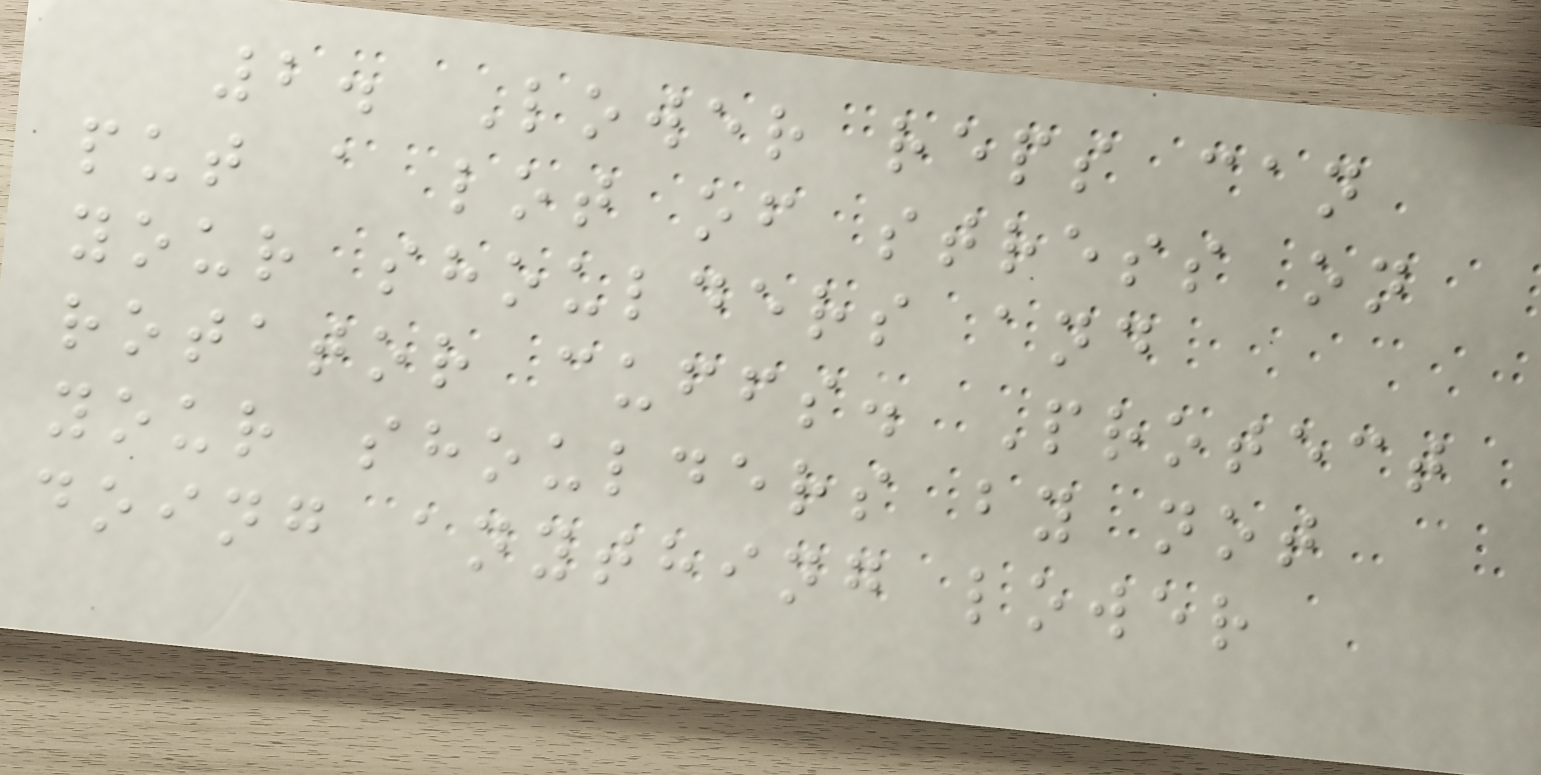2. Lower reps can
put a lot of stress on
your shoulders and
rotator cuffs. Protect
your shoulders by not
doing anything lower
